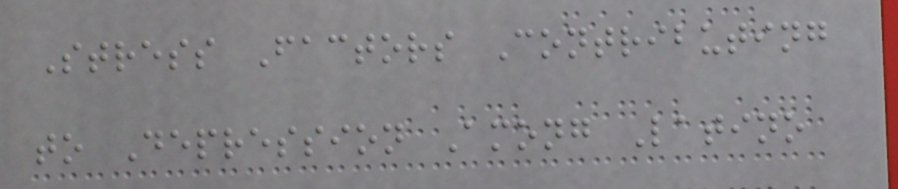Stress Factors Contributing
to Depression Among Latino
